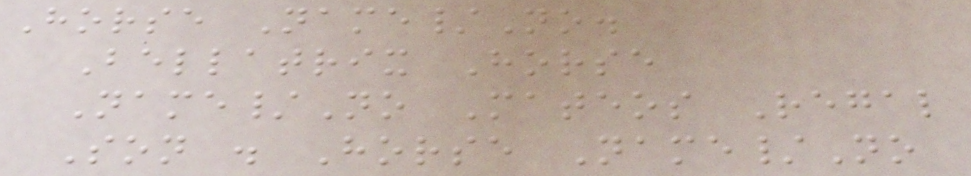Horse Name/No.
Bellatrix Horse
Name/No Mateos Regal
Son . Horse Name/No
